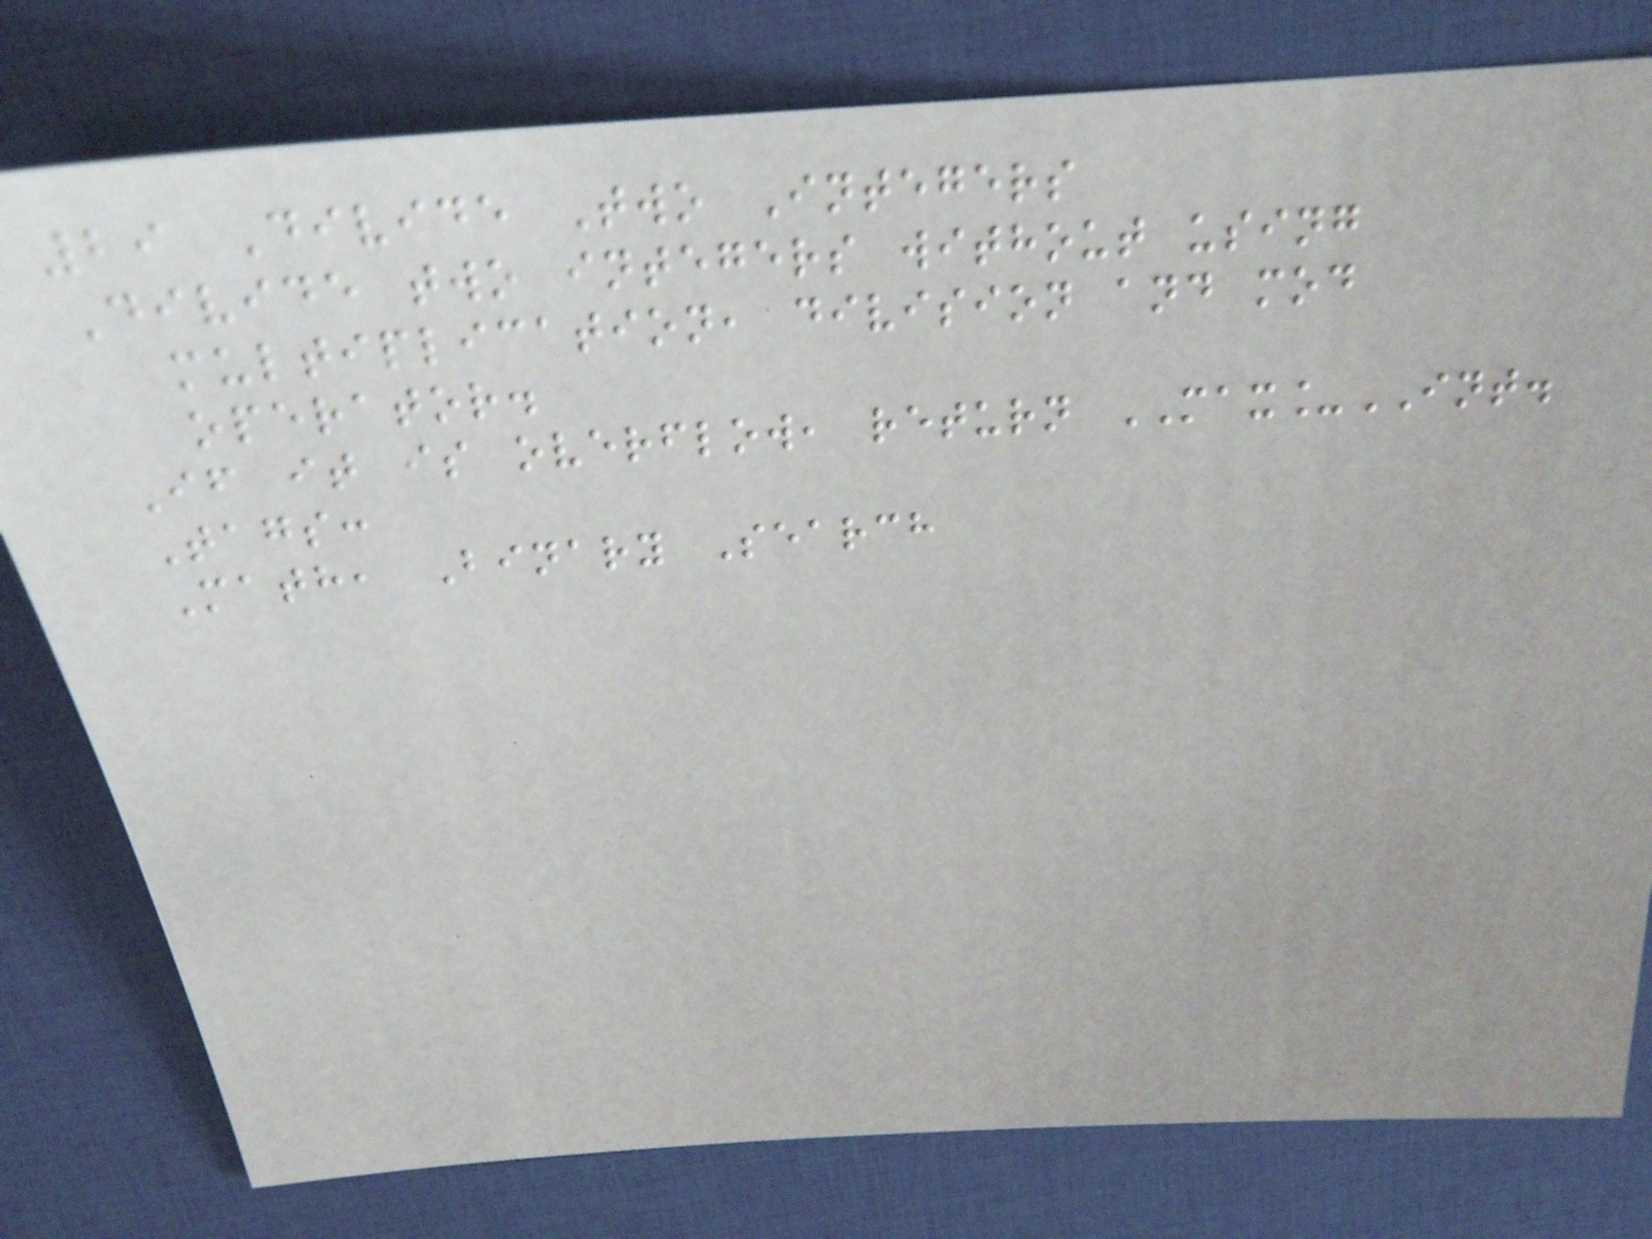29 Divide Two Integers
Divide two integers without using
multiplication, division and mod
operator.
If it is overflow, return MAX_INT.
Tags:
Math, Binary Search
